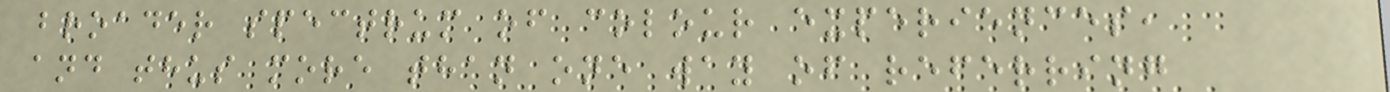broader spectrum of colour experiences,
and thus more than one way of referring
